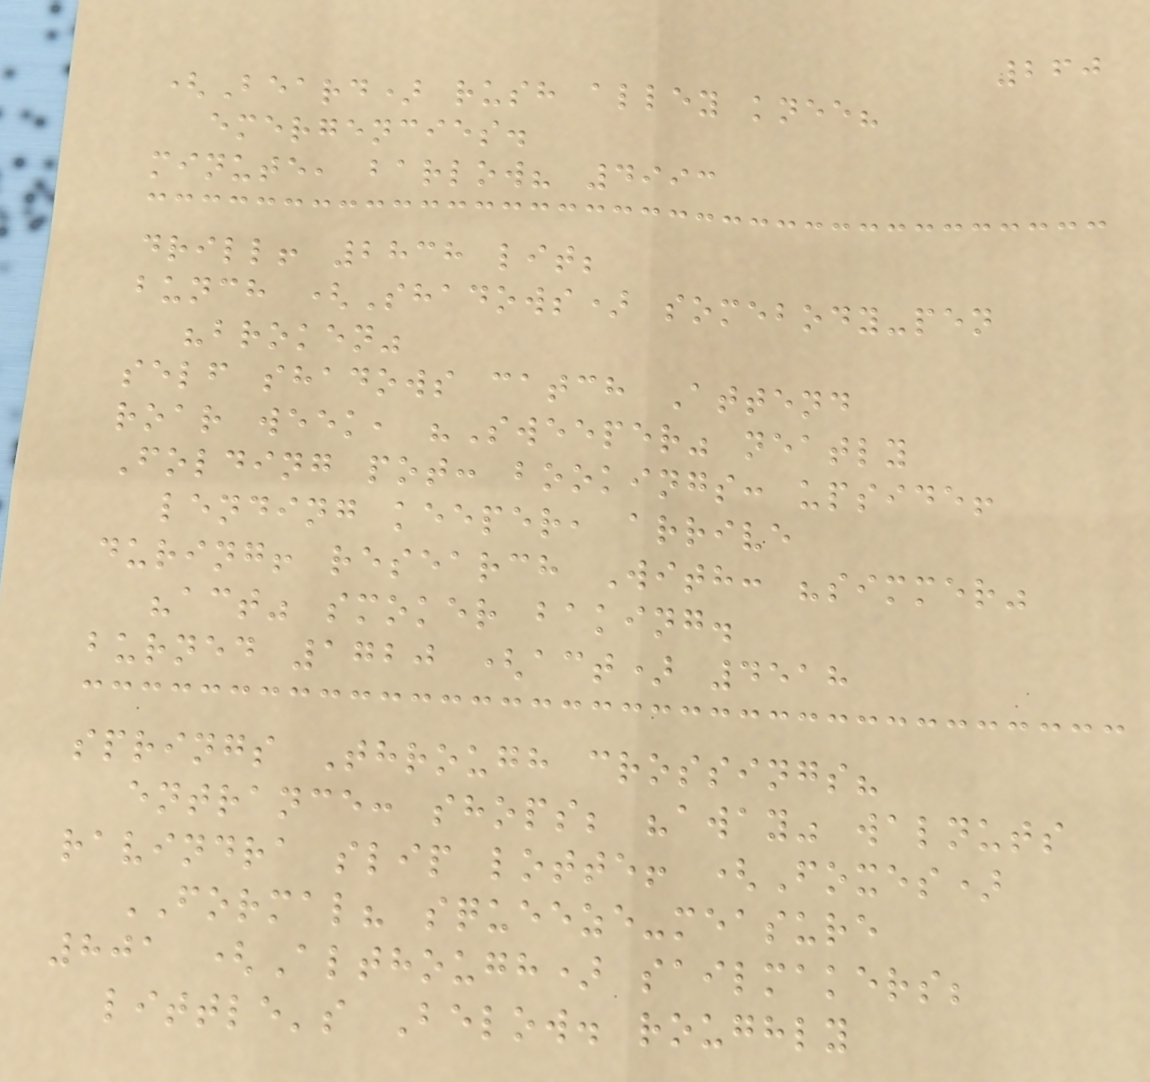260
(Beard) rush alley knee?
emergencies.
minute, barlow? 4993
drill! 2838 lit;
bunch (Shadows) somebody-pen
"broken"
self shadows catch Attend
roar week, "Sweeper" neatly
Folding pot: bookings: upside!
lending keeper, arrive
during! research With: "simmer"
"act" smoker baking.
burned 1720 (act) 4518
springs Through crossings?
entrance: shops; "away" walnuts
ravindra slip lotte! (Foxes)
FORMAL? squeeze-measure
801 (Although) sailmakers;
little's Below. roughly
